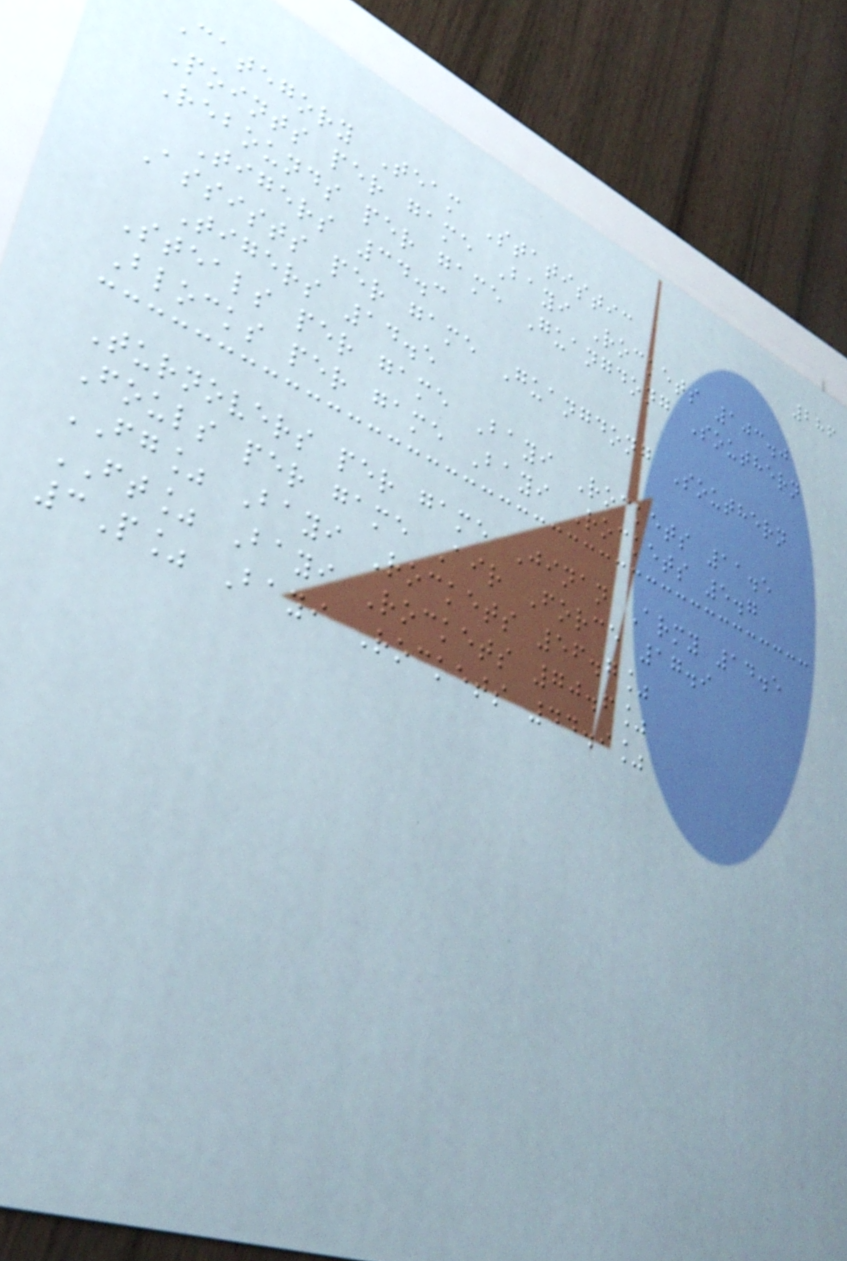286
Category Team Statistic
Points per game Bayi Rockets 103.0
Rebounds per game Guangdong Southern
Tigers 34.3
Assists per game Guangdong Southern
Tigers 14.5
Steals per game Bayi Rockets 11.5
Blocks per game Bayi Rockets 5.7
Turnovers per game Jinan Army 14.5
Fouls per game Air Force 17.9
FG% Bayi Rockets 56.7%
FT% Bayi Rockets 70.6%
3P% Bayi Rockets 44.9%
